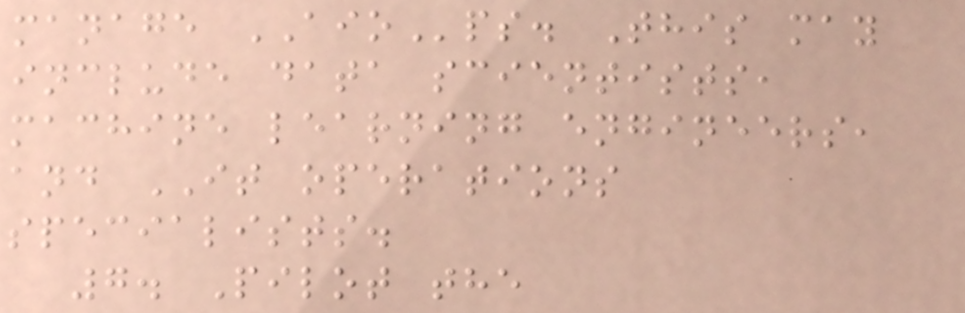manage AIOps. This may
include data scientists,
machine learning engineers,
and IT operations
specialists.
7. Pilot the
